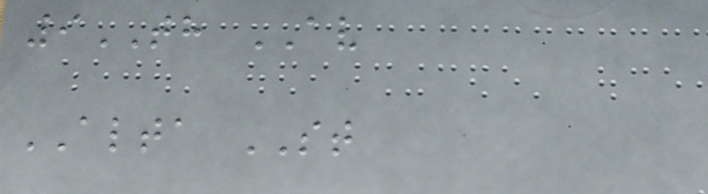9TH AV
ALTA ST
